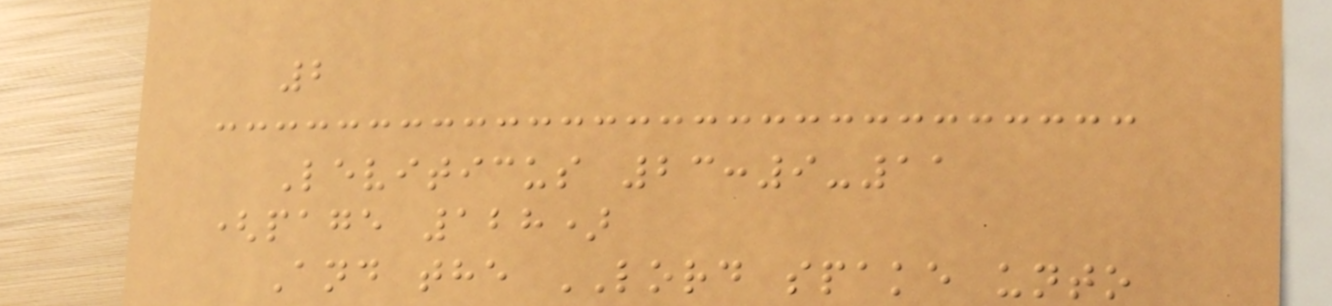2
Leviticus 23:9-11
(page 128)
And the LORD spake unto
